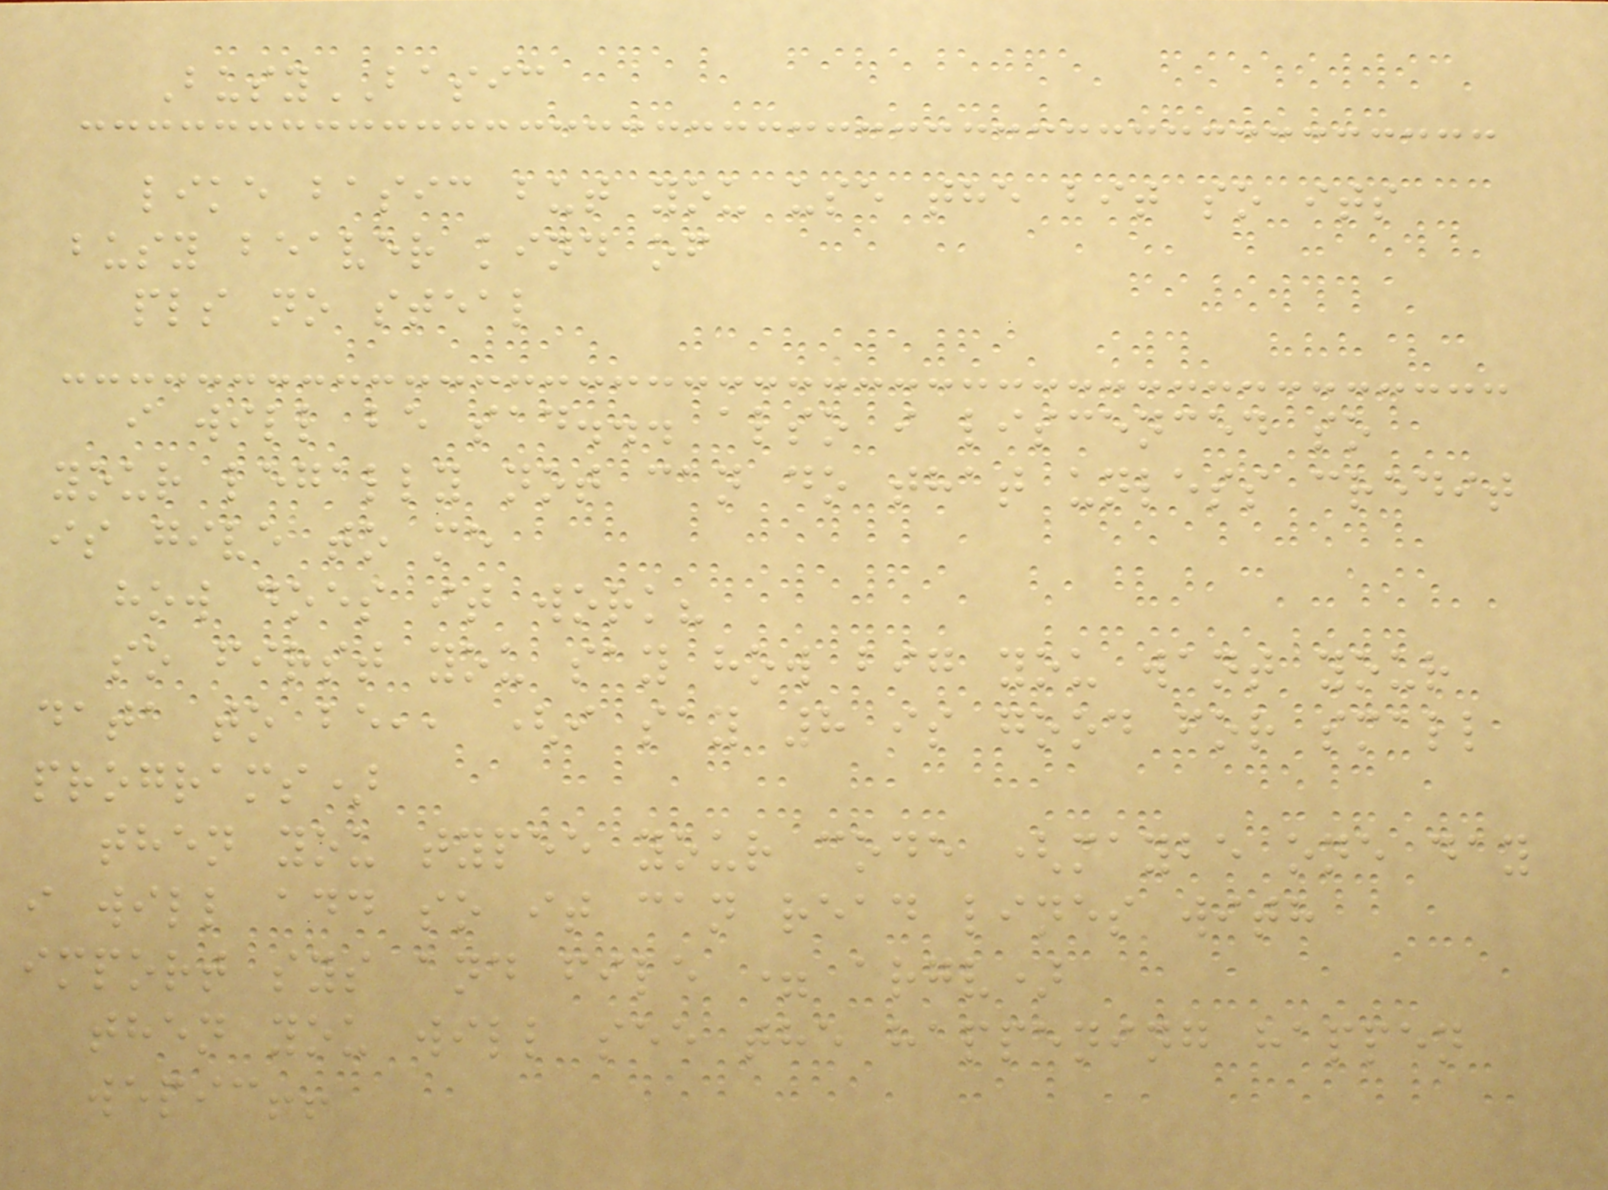BusyBASIC
like basic but you use the bit so its
busy beaver kind of
pls no steal
i will be sad... also i liscenced so
your legally not can do that unless credit
is give to me
how does it work?
so first you say how big you want your
data to be,, (i say 8 is good for small
programs)
then you typee your code (maybe one day
i will add so it can read lines with
import sys and file = argv)
then you will see the happening happen
wepic!!
